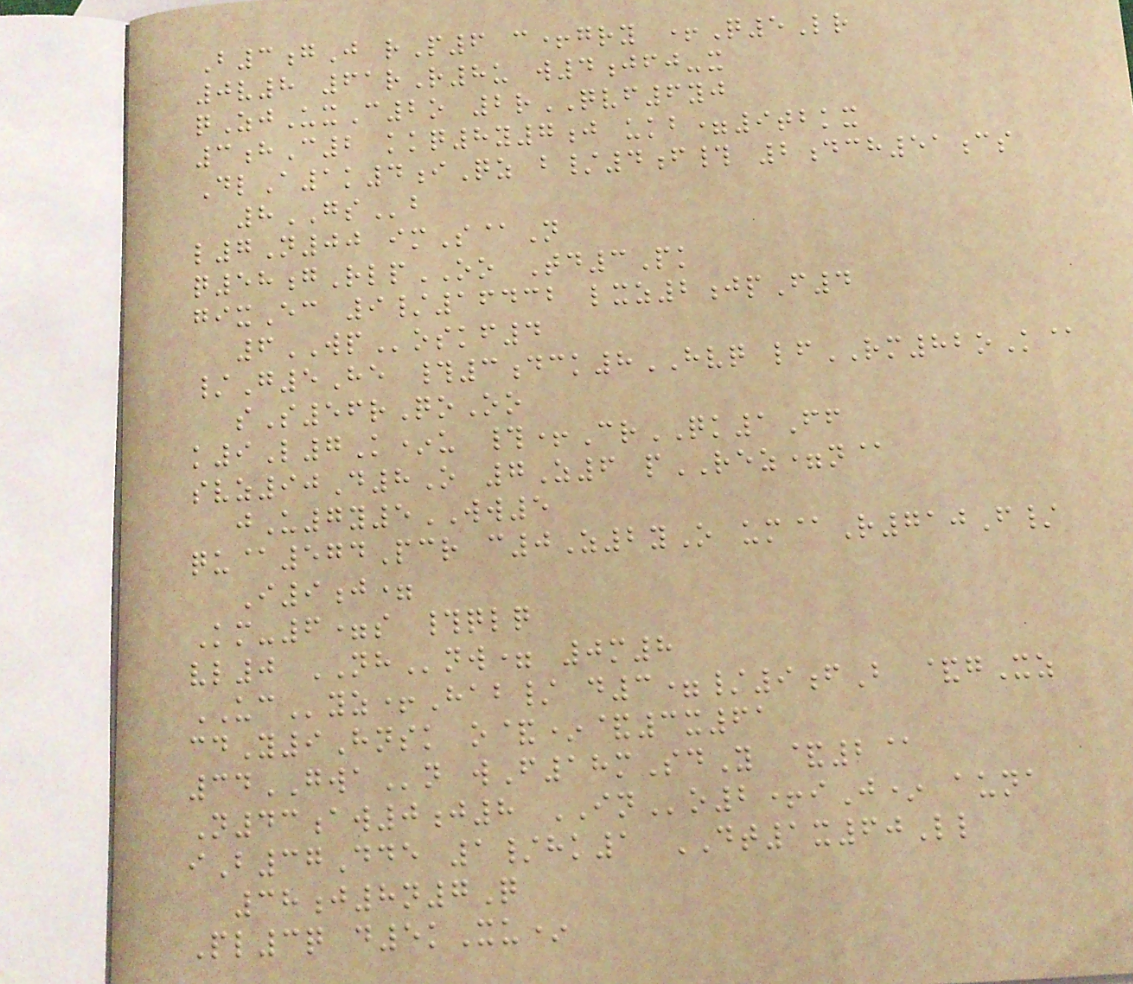B3gJ rP6 c+gry +Q5Lr
0v8 61rR8u w4jfj-x
qZjUxC2o 2rQVF6yj
3hC2 kkq8y7j ukb=9tbkx
DlA1k4iQz b/4f# 2dch51cs
8GSb
l7N00 imS@N
q58gRlpOO Td3Pk
gixEc 9/16432 lxz2jpF4
6WPoskf4
/G5He #3dck8HVQ lfRM82oK@
sS56rQoOo
k9L7K*u #+CrQK1Ff
svz90D8O 7Z6 pREZ=n@
jU7y5WW5
qu@574Pcr c0Z2yO um@R710F/
I9j=
Km-6=s #qlq
vl0 NHnw= 0m8
UCyz+Hab/ d3=/9fB &gXz
cdY9Hnsk o&*&3x61
34GWAn wF18mSdY &2@
N43aw0j8 INo2+iJ* auna
iB37Dde 1/hk1 DT1x60Ll
38j8n7Q
Pl3q d5kXu*
